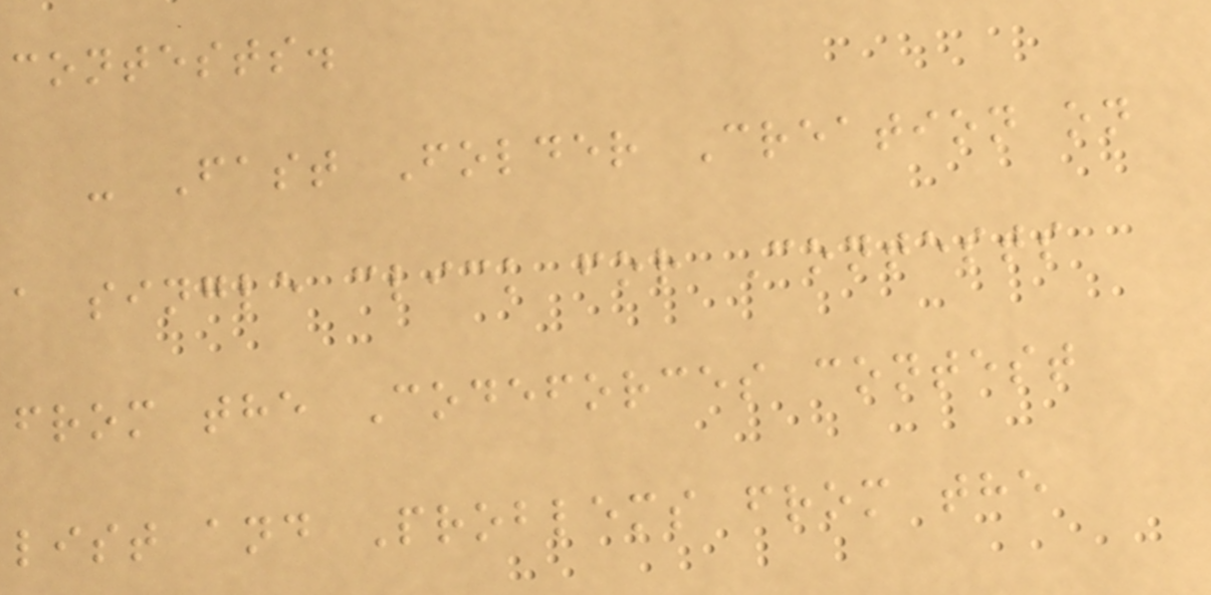contests.
- Fast Folder Creation on
a single click for Contests
from the Codeforces contest
list and Problems from the
